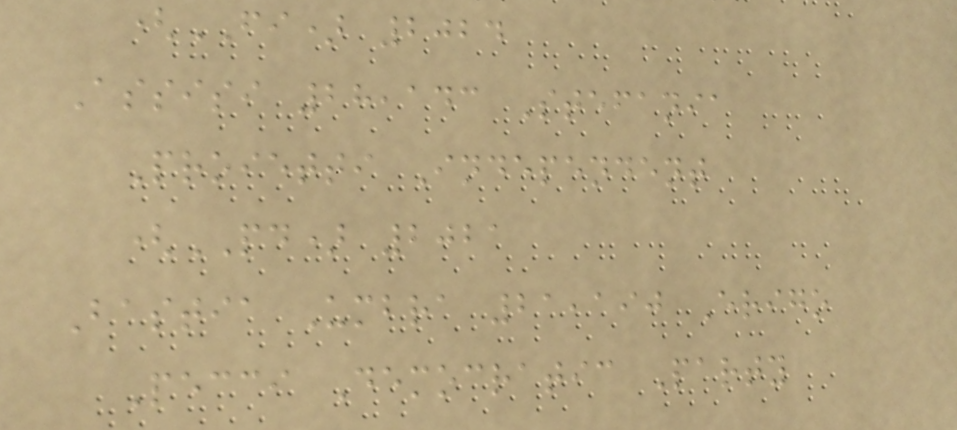(FI) 2024
Assisi 28,143 Stefania
Proietti Independent
(PD) 2021
Bastia Umbra 21,190 Erigo
Pecci Democratic Party
